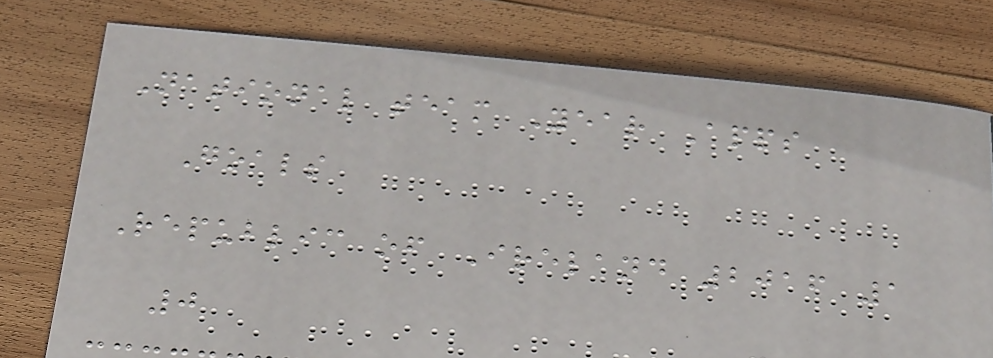National team Year Apps
Goals
Republic of Ireland 2016 1
0
